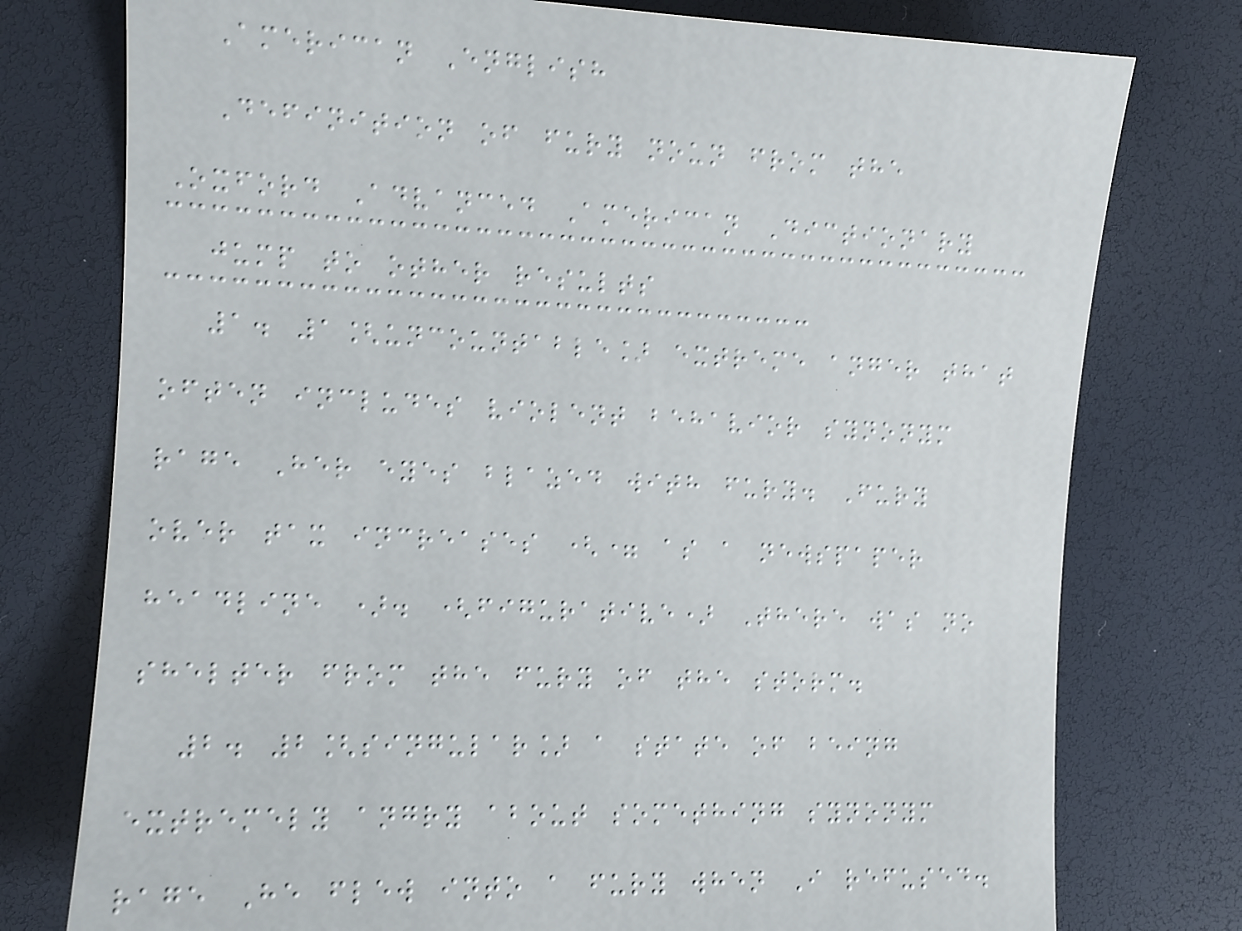American English
Definition of fury noun from the
Oxford Advanced American Dictionary
jump to other results
1. 1[uncountable] extreme anger that
often includes violent behavior synonym
rage Her eyes blazed with fury. Fury
over tax increases (= as a newspaper
headline ). (figurative) There was no
shelter from the fury of the storm.
2. 2[singular] a state of being
extremely angry about something synonym
rage He flew into a fury when I refused.
